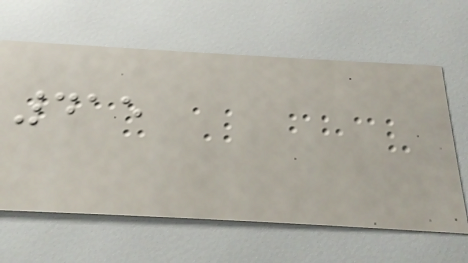415
